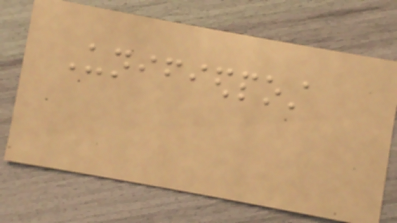Unifiedpost
